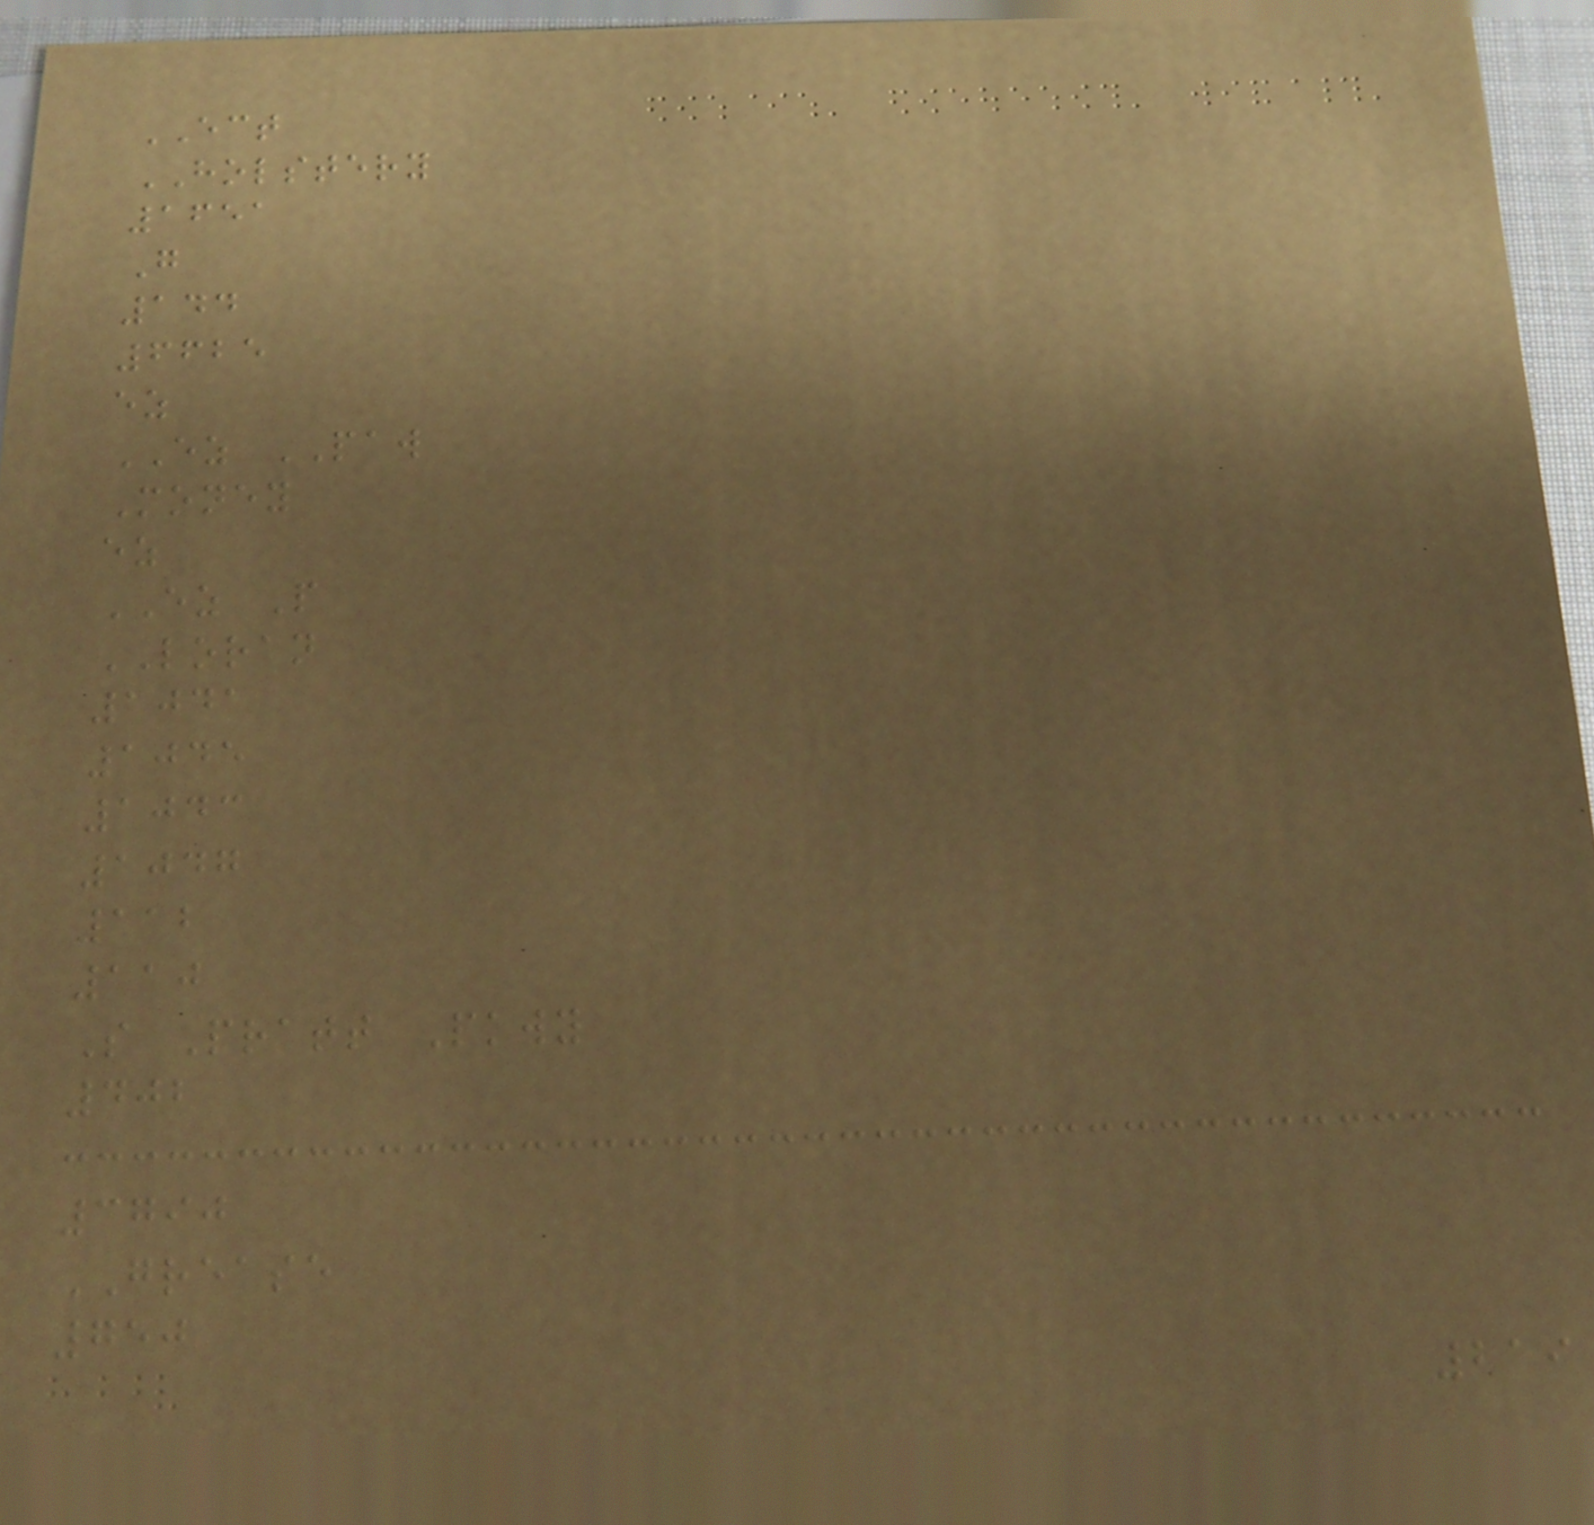ECT
HOLSTERY
1651
G
144
6625
ez
EZ PAW
Money
ez
EZ P
LORAN
1041
1045
1043
1047
112
110
S Pratt Pkwy
402
3790
GREASE
750
219
